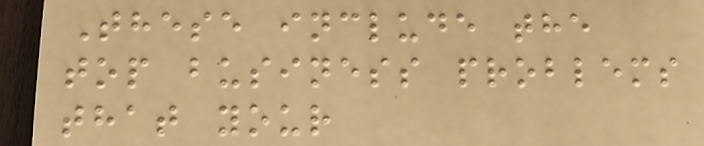These include the
top business problems
that your
